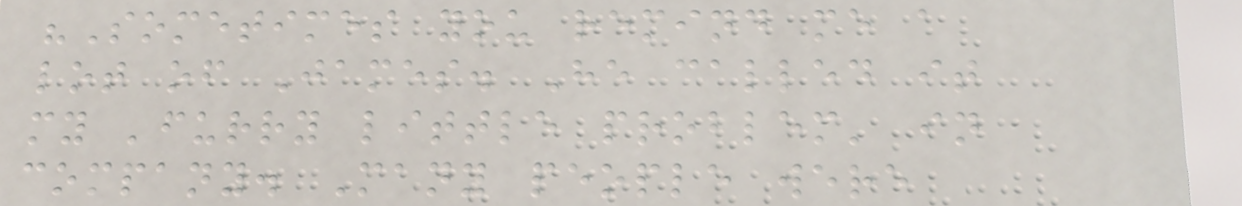"Sometimes you remind me a
lot of James. He called it
my 'furry little problem' in
company. Many people were
